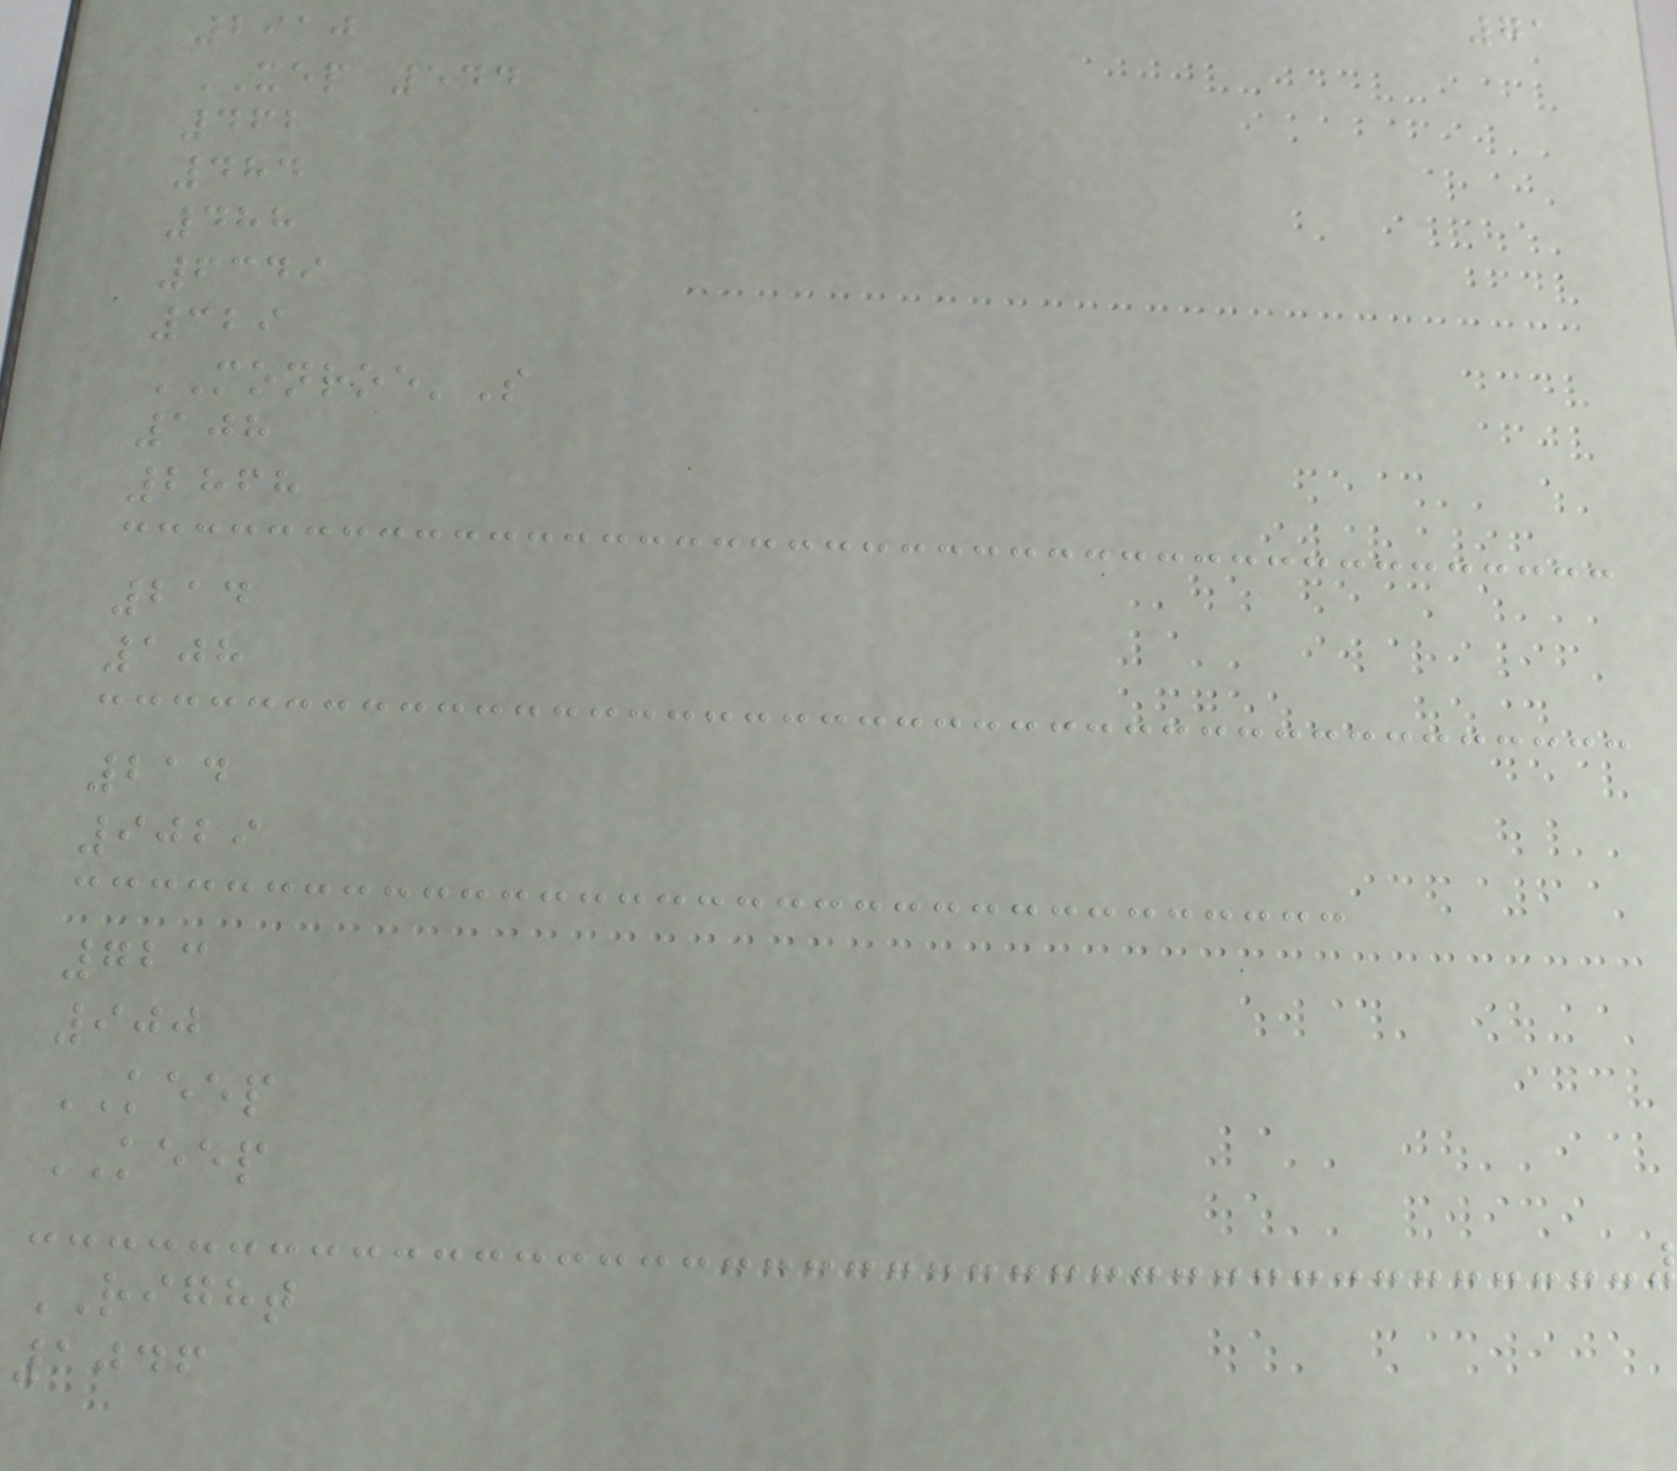71
2910
XEP 544
462
484
488
6349
329
MONROE'S
108
2868
214
108
214
9029
723
900
KEEP
KEEP
RIGHT
1046
